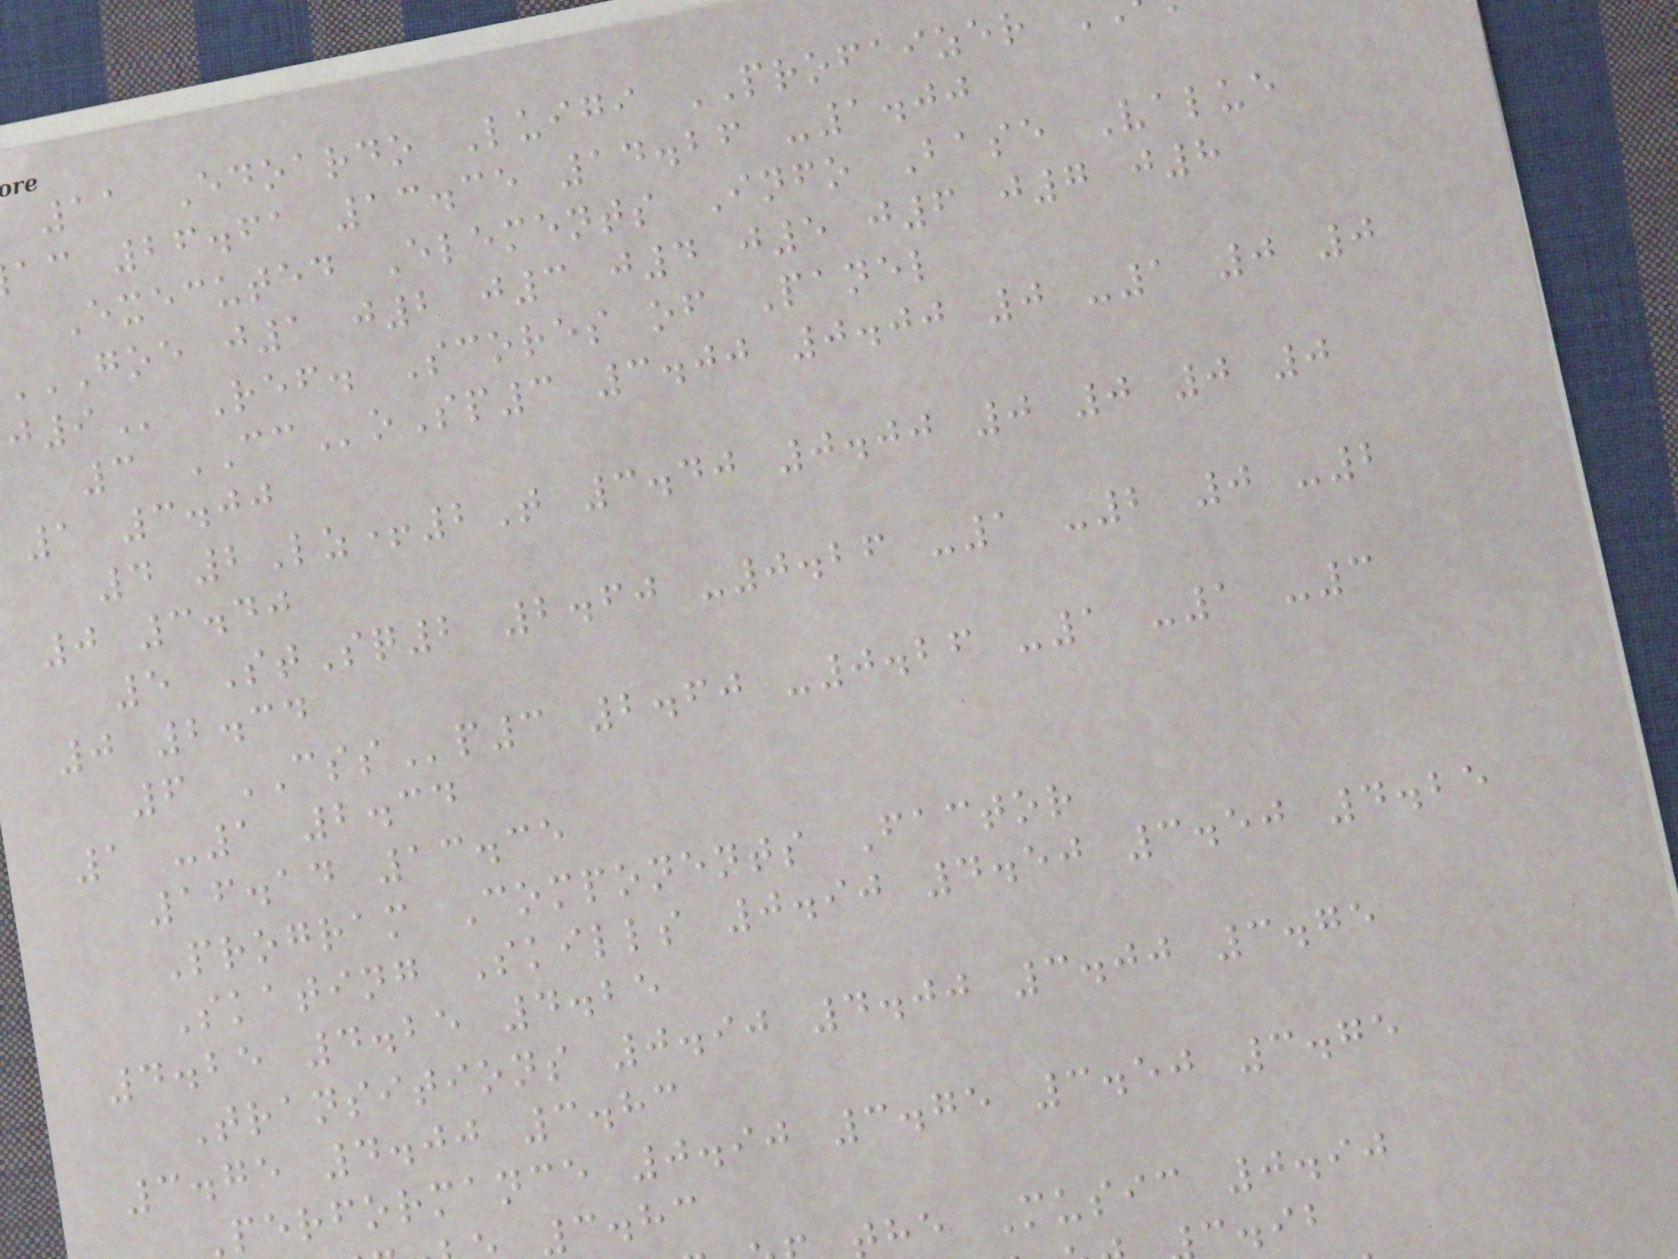11 Edoardo Luigi PROFAIZER
ac 26.61 13.35 14.26 -1.00
Executed Elements Info Base Value
GOE j1 j2 j3 j4 j5 j6 j7 j8
Ref. Scores of Panel
3 CCoSp3 3.00 0.00 0 -1 0 0
1 3.00
4 2Lz+2T 3.40 0.00 0 0 0 0
0 3.40
5 StSq2 2.60 -0.26 -1 -2 0 -2
0 2.34
6 CSSp3 2.60 -0.26 -1 -1 -3
1 -1 2.34
16.14 13.35
Program Components Factor
Skating Skills 0.90 4.50 3.50 4.25
4.25 4.25 4.25
Transitions 0.90 4.00 3.00 3.75
3.75 4.00 3.83
performance 0.90 3.75 3.50 3.75
3.83
he Music 0.90
